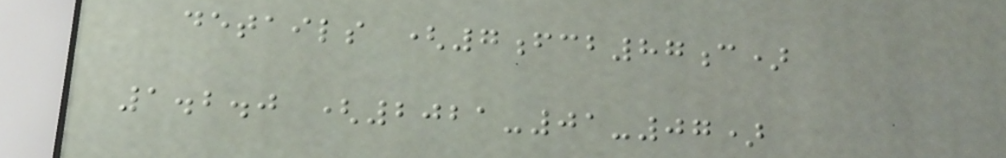details (7fcb87c)
1.2.0 (2021-01-07)
